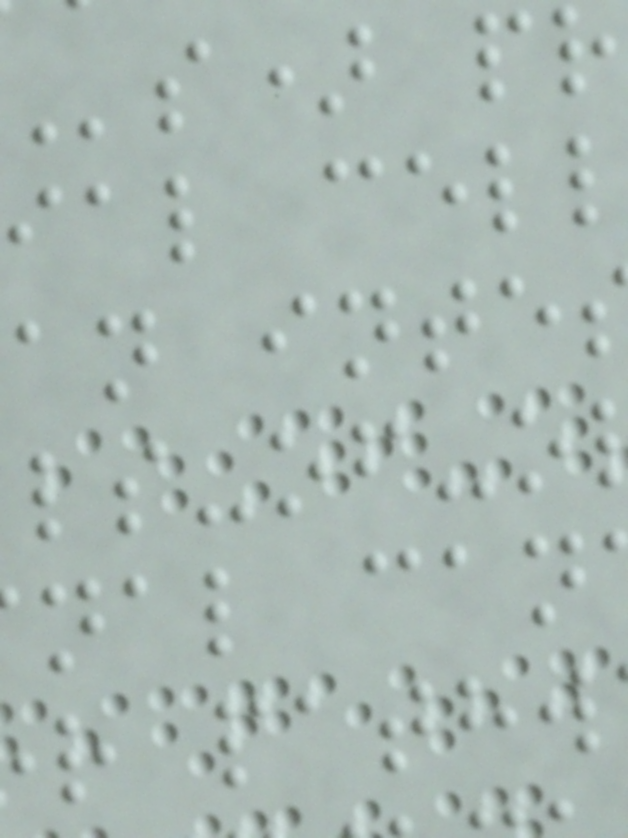ial cel
an inte
nal can
r pathw
